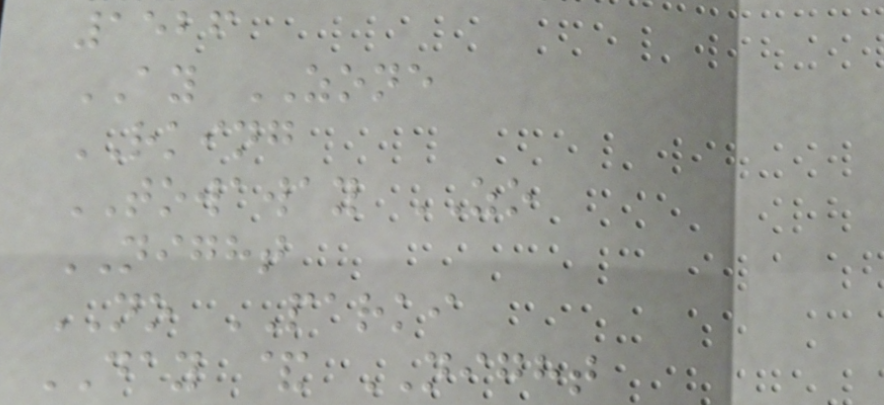1526
AY ZONE
RKING
TOWAWAY ZO
NIGHT
NO PARKI
DAY & NIGHT
